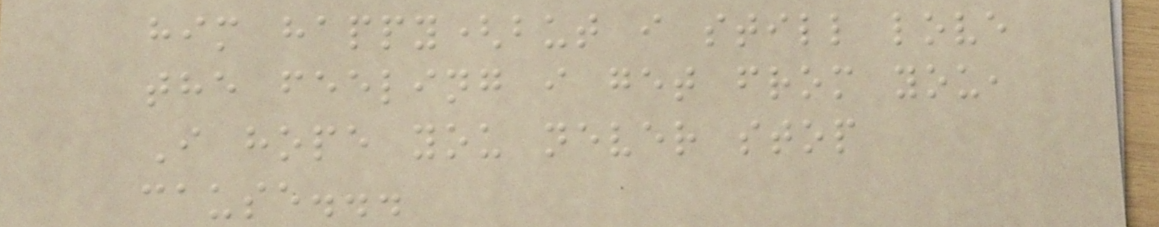him happy(but i still love
the feeling i get from you,
I hope you never stop
cause...
